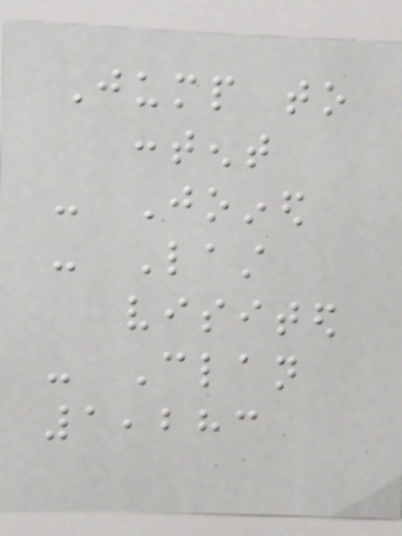Jump to
content
- Joined
- Last
visited
- Clan
1,283
